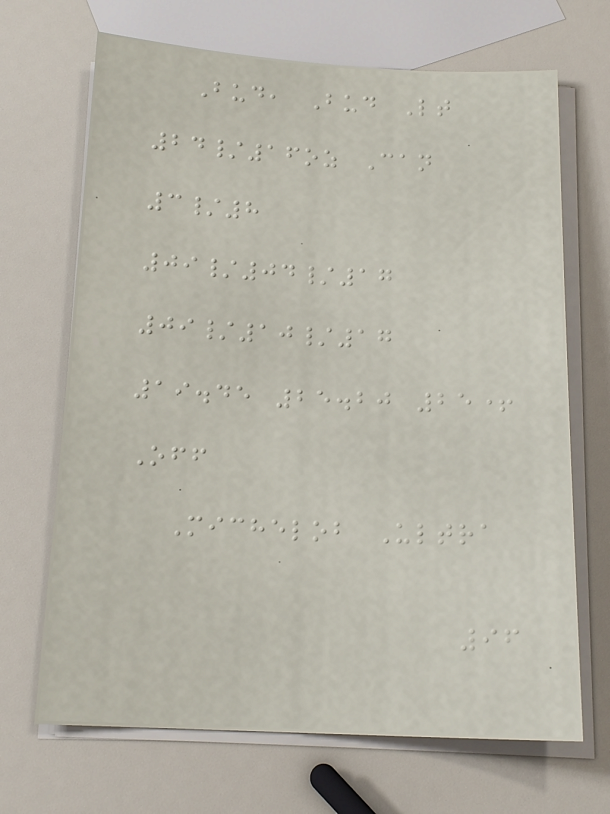Bud, Bud Lt
24/16oz Can
3/8
09/04/17
09/10/17
19.45 25.20 25+
Off
Michelob Ultra
96
